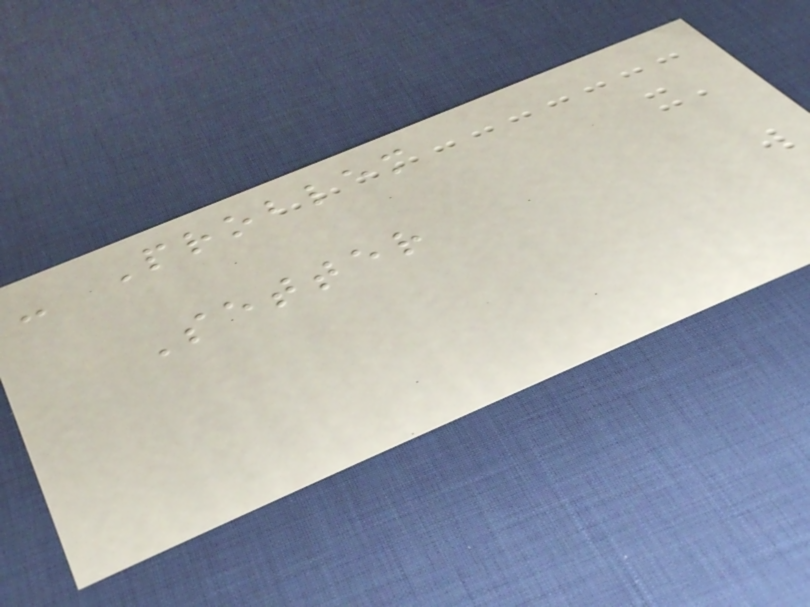- Problem
Setter
